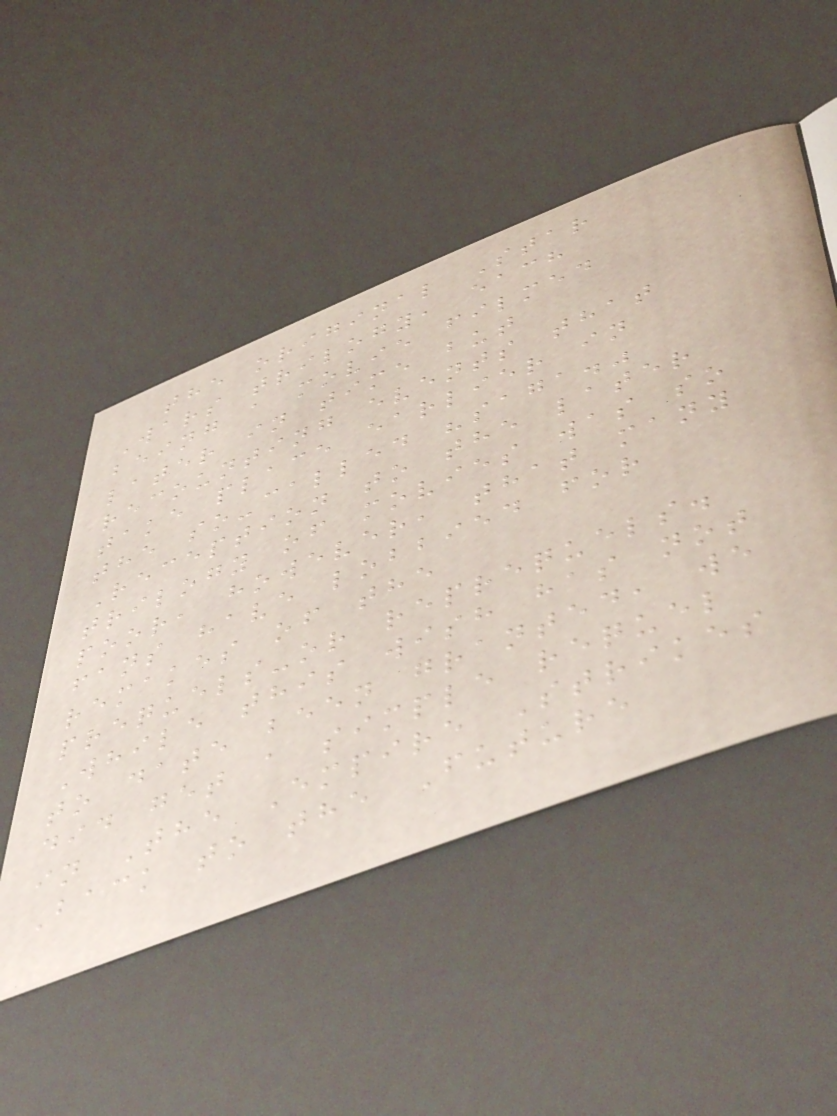the original Star
Wars trilogy, each
being a movie filmed
later in time but
recounting events that
take place earlier in
the so-called "saga."
Reception to the later
trilogy of movies was so
poor, however, that many
fans have lobbied for
remakes of the
prequels-or reprequels.
While this wish has not
to date been granted, we
did get a simple requel
in The Empire Strikes
Back to the Future
